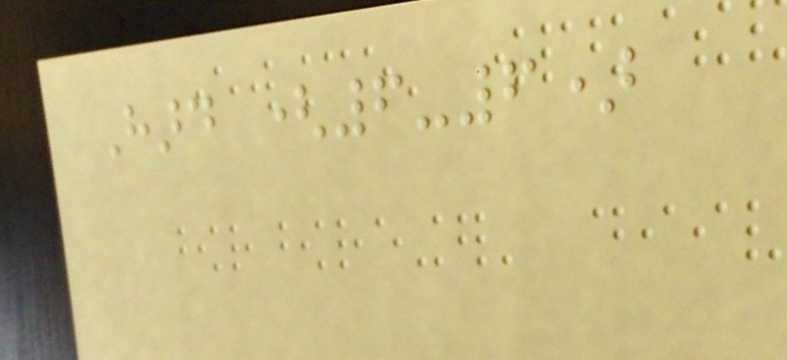Hard (6-6)
